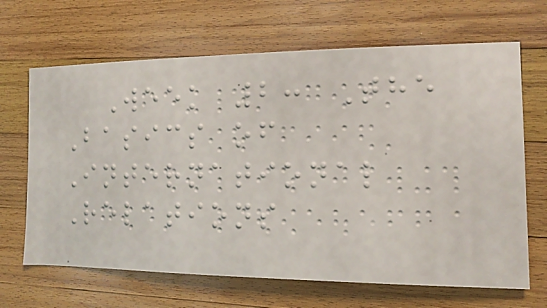Week 2: The
Basics of
International
Relations
